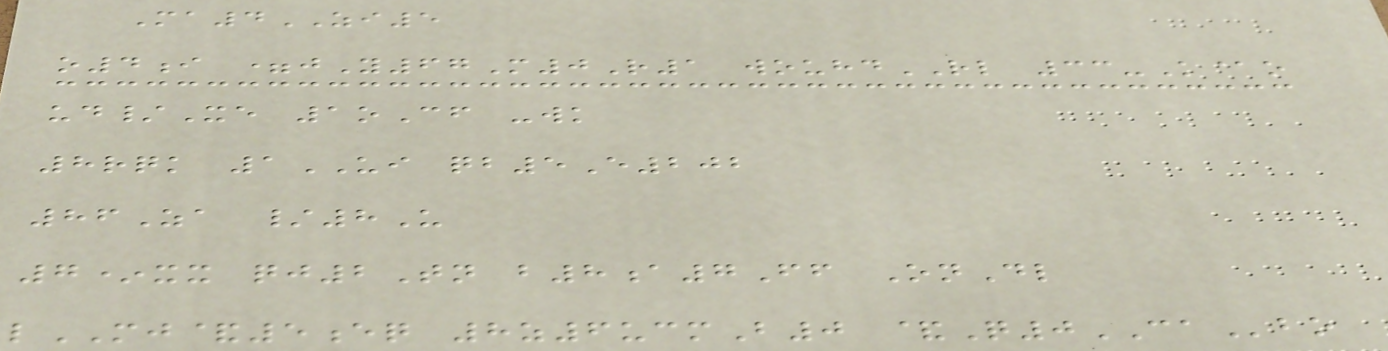Ma4ZI5
o4i =jY67M0R1 wouhdRL 33-K@o
ud/Xe 1oCf -wk
8rqk 1UI qb5E202
86Za /8U
7*xx qj2Tn b8a7Ff OnDl
lMJ&5eq 8z6ucmB0 &Q0CAbo
